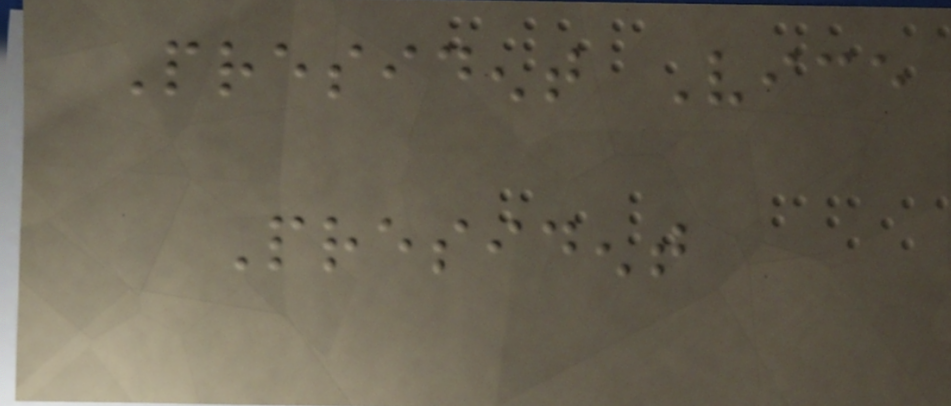President Vice
President
